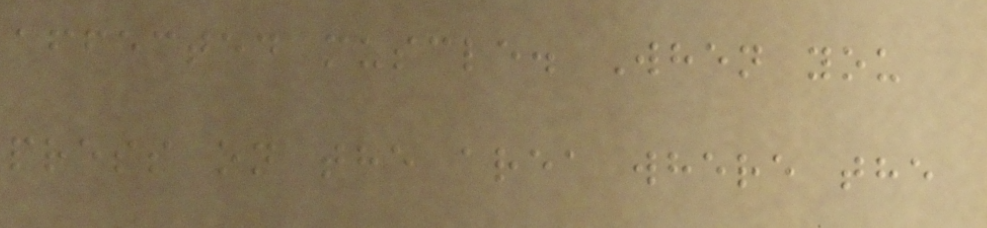affected muscle. When you
press on the area where the
